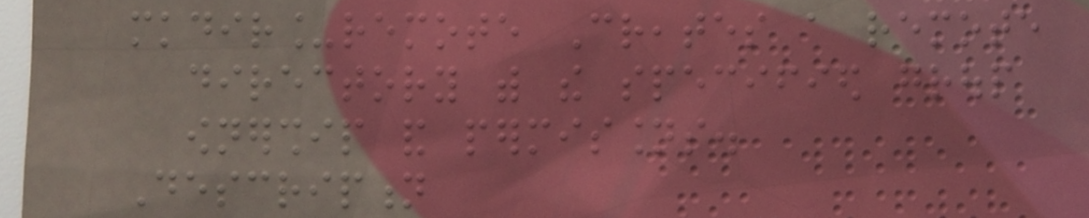mkdir_remote Creates a remote
directory with the specified group
ownership and permissions.
Description
